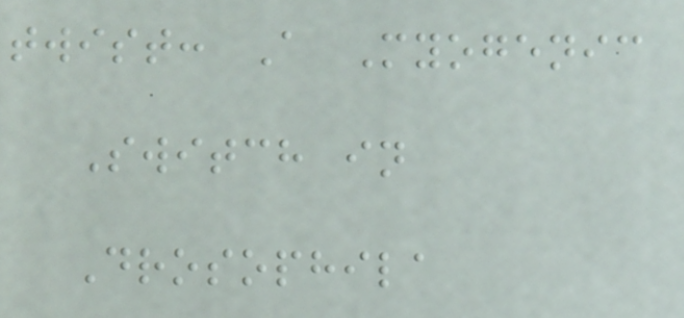twist: A Myogenic
Switch in
Drosophila
